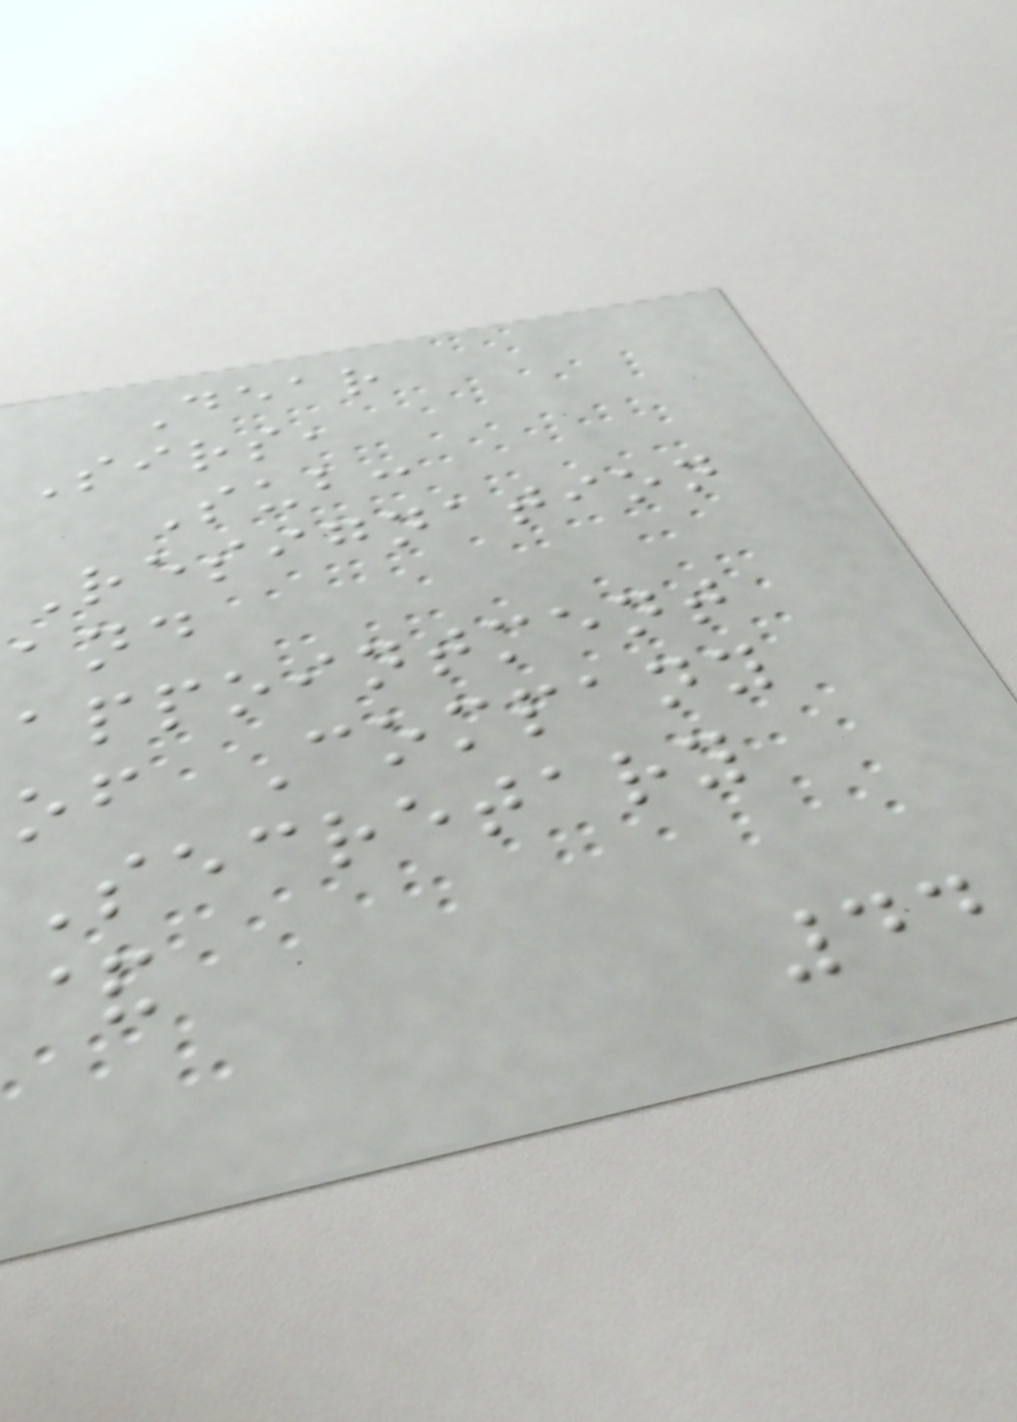Dear
Sirs,
Sub:
Resignation
and
appointment
of Company
Secretary
&
44
